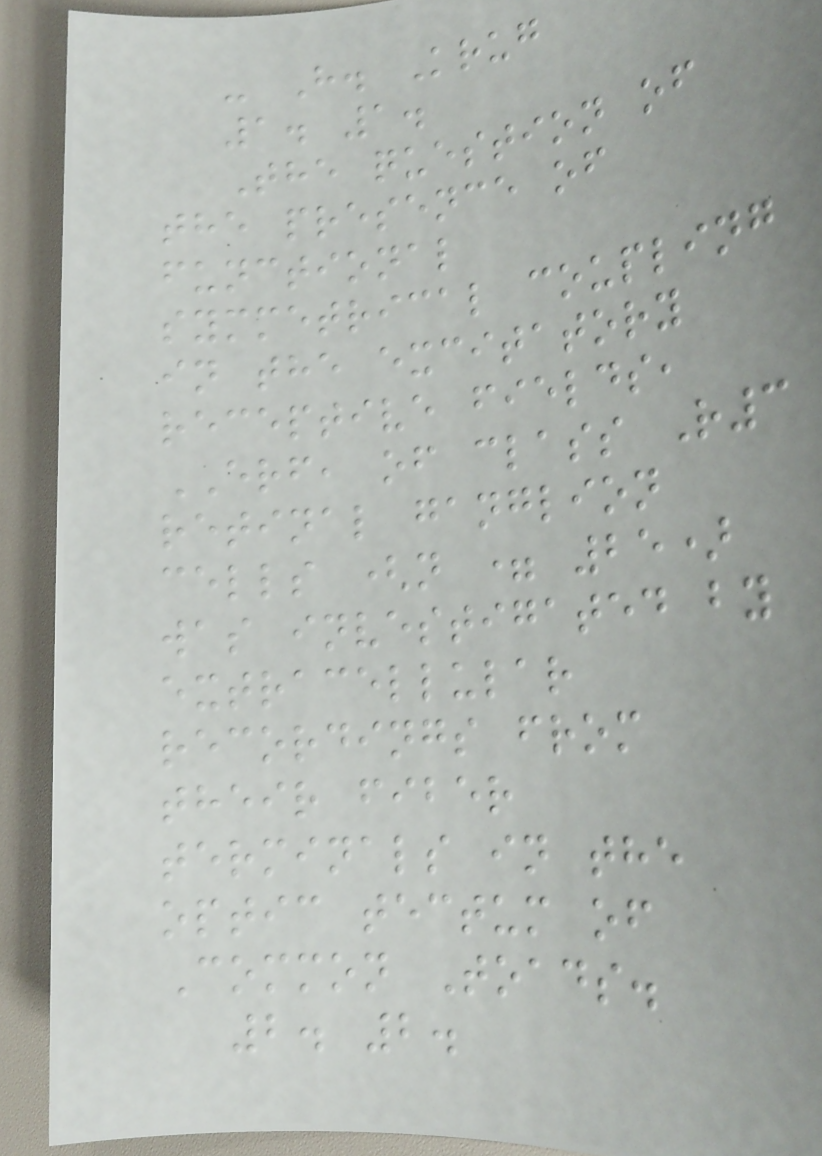- H. Krug
1. 1.
The question of
the presence of
functional
symmetrical coupling
in the excitatory
receptive fields,
ERF, of class R3
retinal ganglion
cells (n = 25)
was investigated by
extracellular
recordings from
their fiber
terminals in the
optic tectum of
Common Toads.
2. 2.
